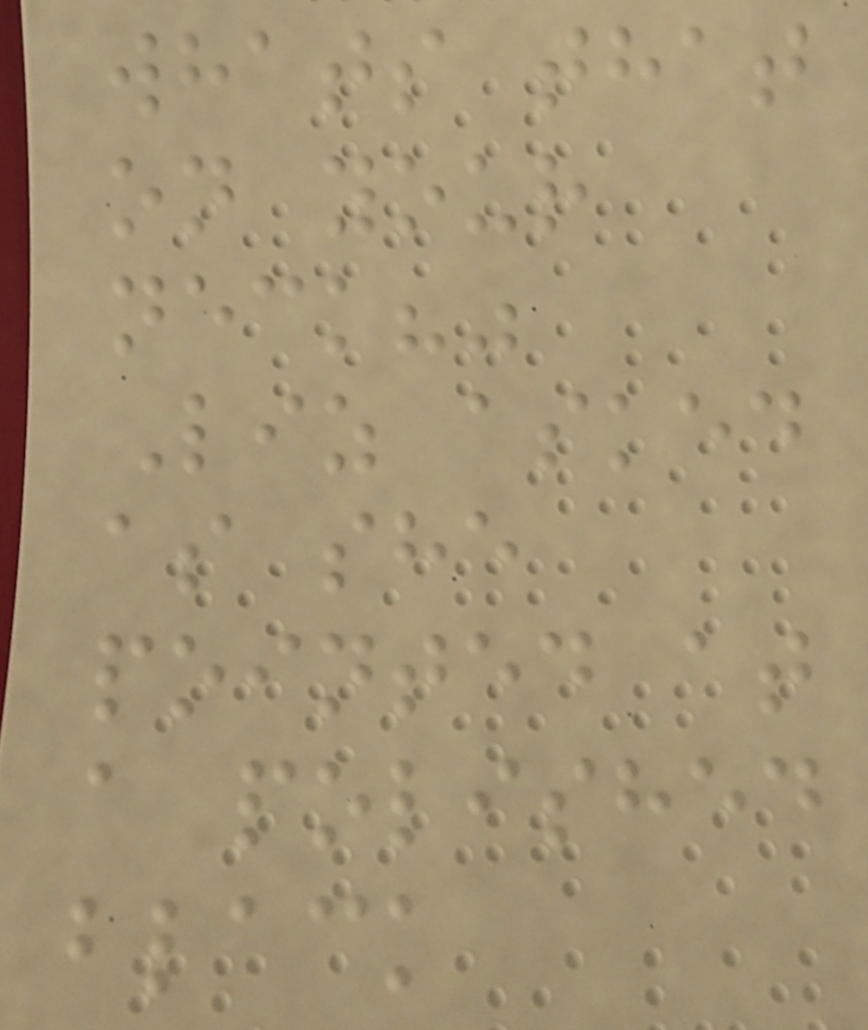whats that
on your
neck?"
Liz asked
as she
pointed at
a polished
black
